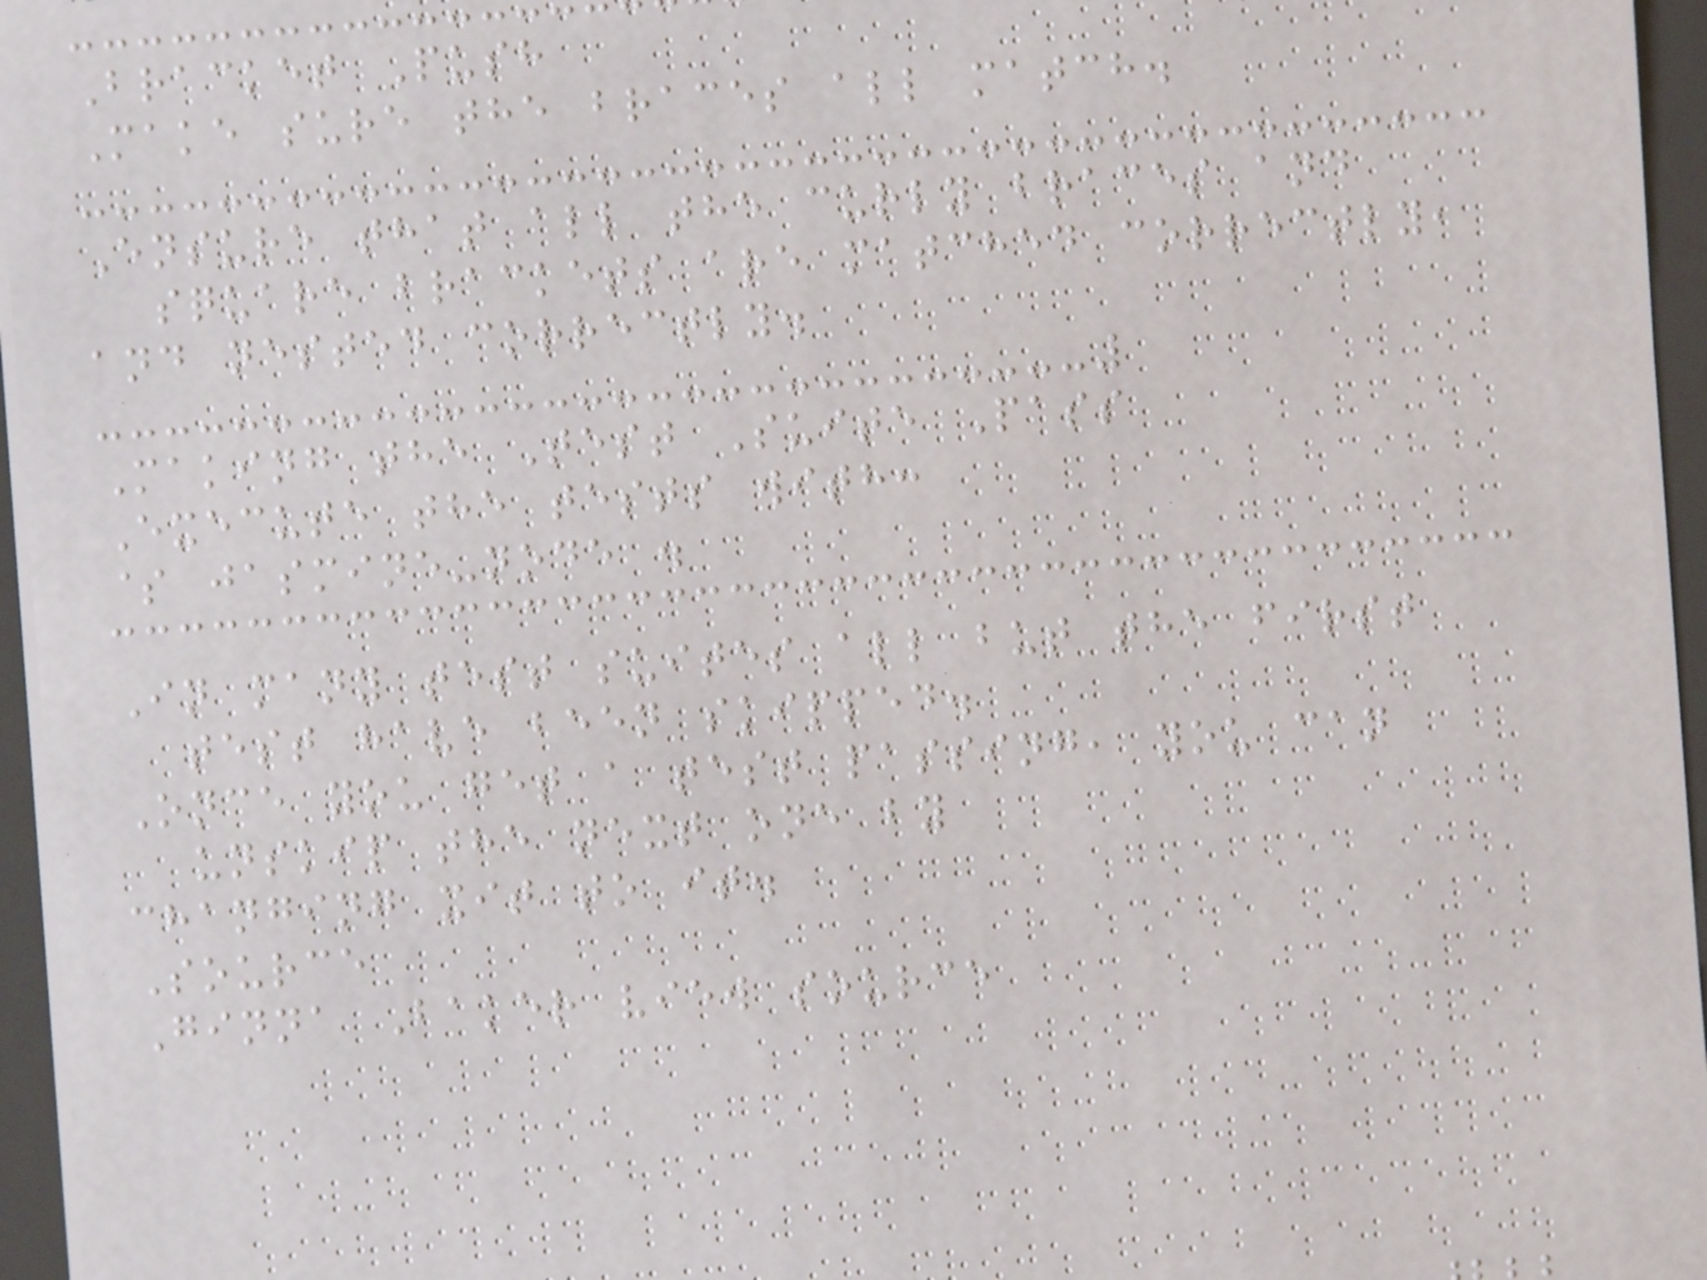Bracket Push
Make sure the braces all match.
Ensure that all the curly braces and
square brackets are matched correctly,
and nested correctly.
Making the Test Suite Pass
Execute the tests with:
$ jasmine-node .
In many test suites all but the first
test have been skipped.
Once you get a test passing, you can
unskip the next one by
changing xit to it.
Source
Ginna Baker view source
